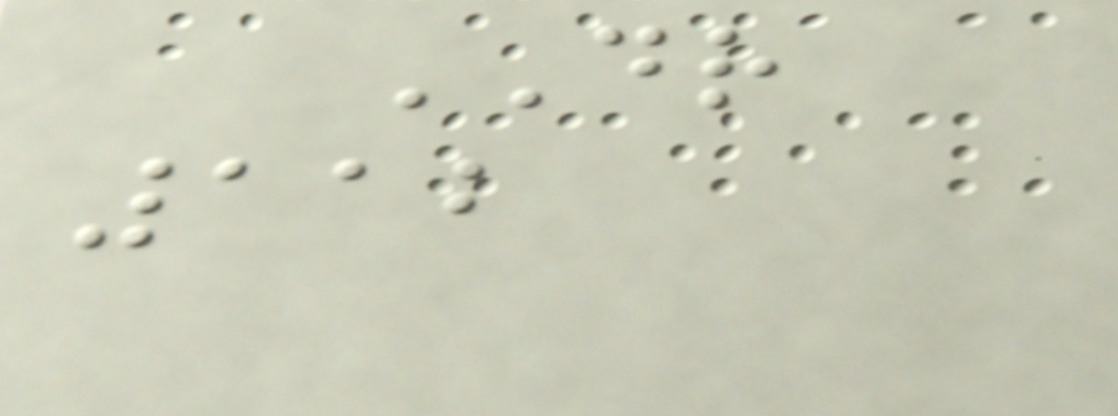DR
112
